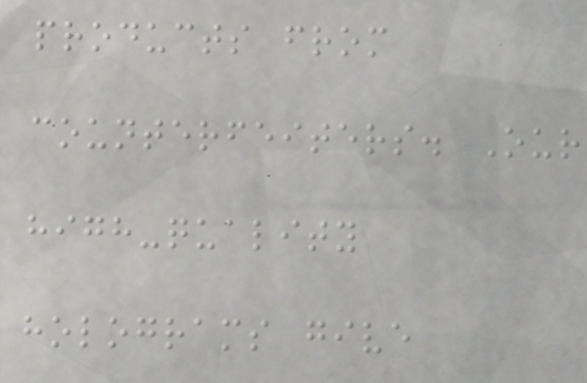products from
counterfeiters. Our
high-quality
holograms give
